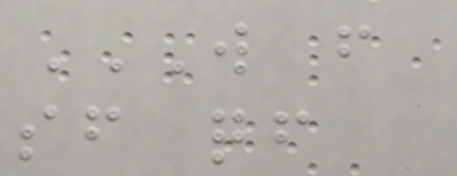W F
SF QF
